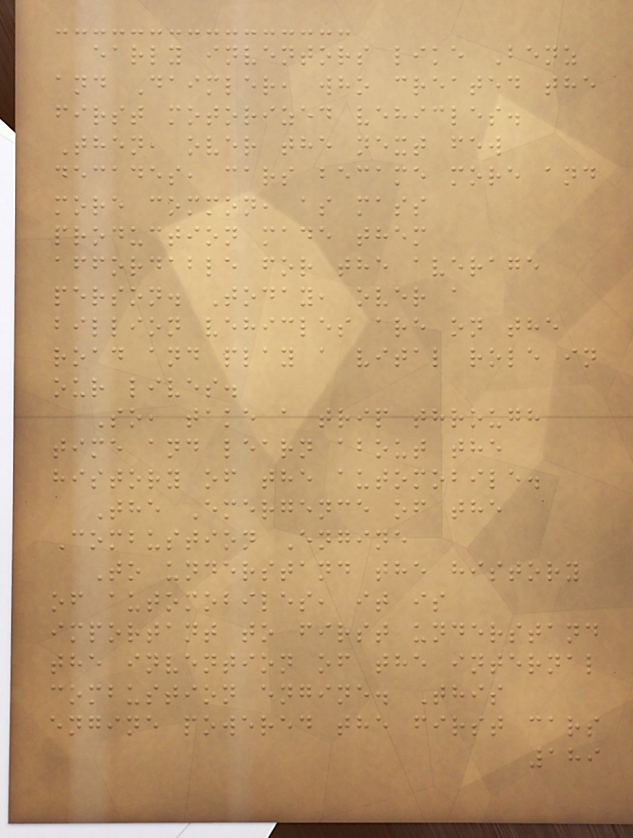early inventors like Benz
and Daimler, who created the
first motorized vehicles.
Then, over the next few
decades, cars became more and
more common, as mass
production made them
affordable for the average
person. Today, over a
billion vehicles are on the
road and play a vital role in
our lives.
So, take a trip through
time and learn about the
history of the automobile.
The Emergence of the
Combustion Engine
To understand the history
of automobiles, it is
important to first understand
the invention of the internal
combustion engine. This
engine powered the first cars
189
